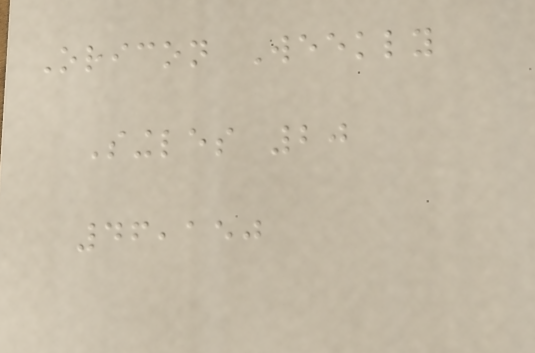Oricon Weekly
Singles 20
46,150
